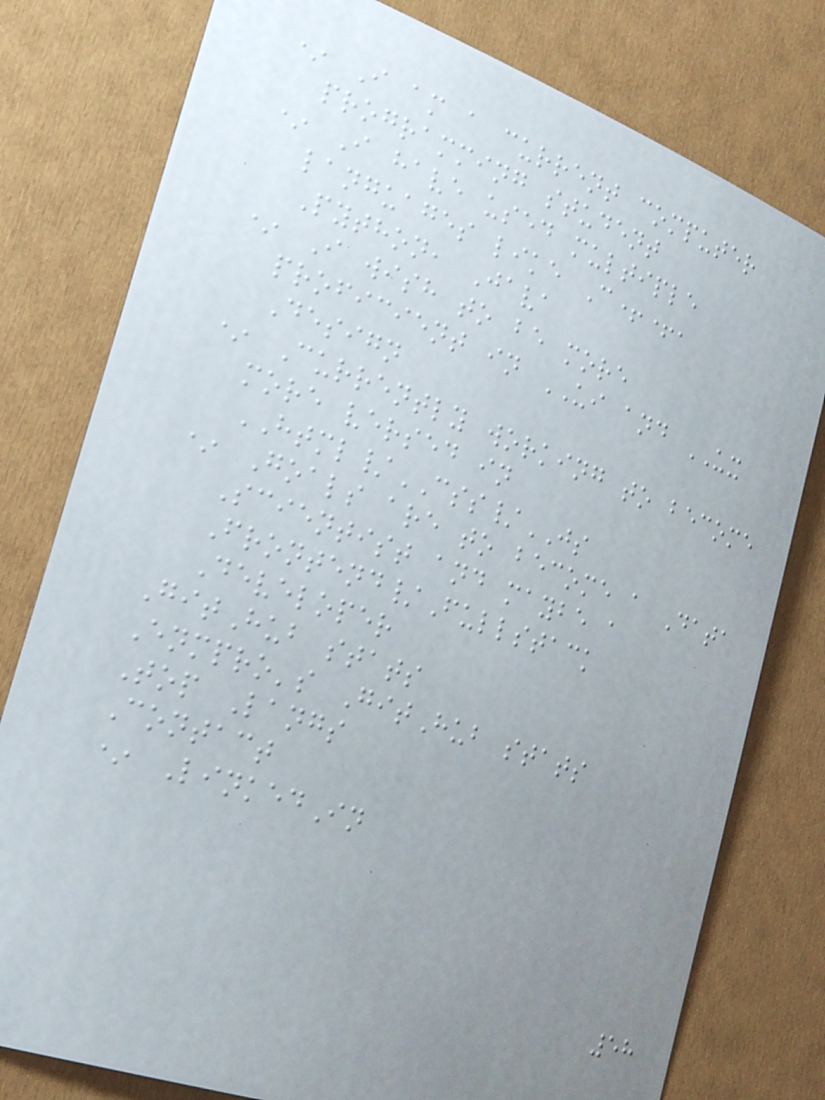* I am a current computer
programming student
* I have used multiple
languages like C++,
Python, Java
* I wish to be more
proficient in UI and UX
Design
* Currently working to become
more versed in
HTML/CSS/JS
* Goals are to become a Data
Scientist and maybe a
Frontend/Fullstack
Developer
GitHub stats
Enmpro's GitHub stats
Top Langs
Contact
* LinkedIn
58
